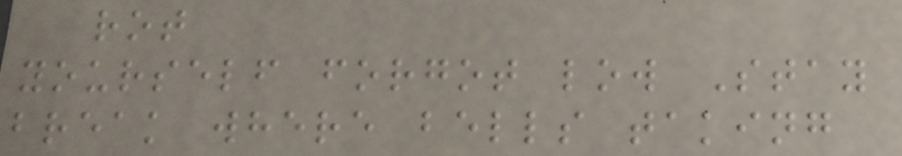rot
yourself forgot low Stay
break where bells taking
